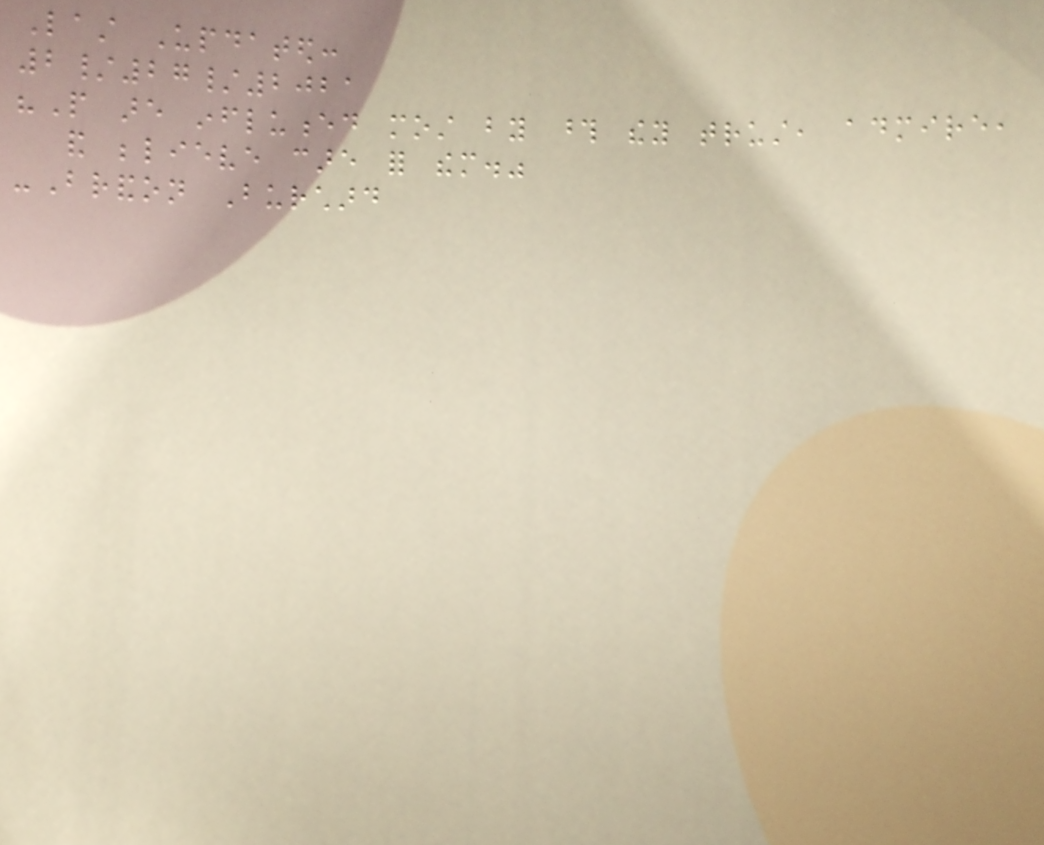Last Updated:
2/27/2021
"People are influenced most by those they trust, admire,
and believe care for them."
-Brandon Burchard
